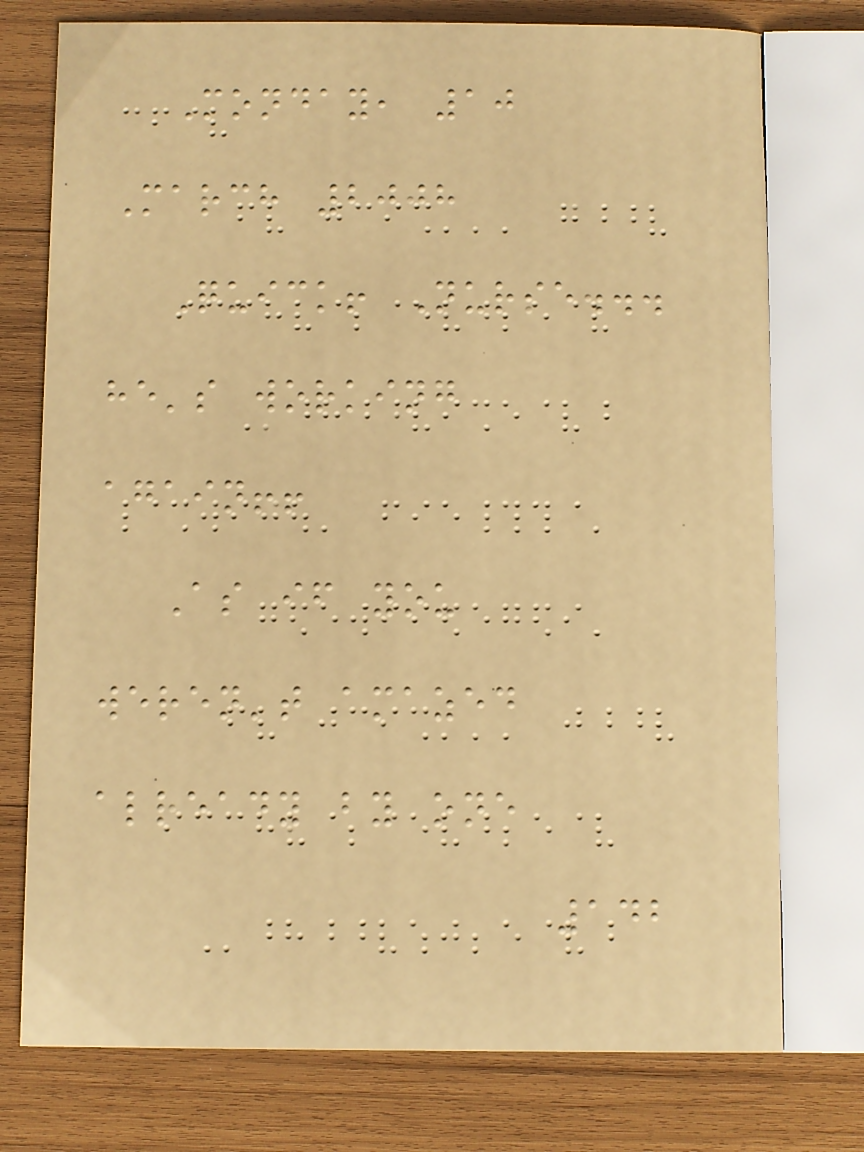Monday, 10
March 2008
Quick! Nurse...
he's working
again!!
As if you
weren't amazed
already by one
142
